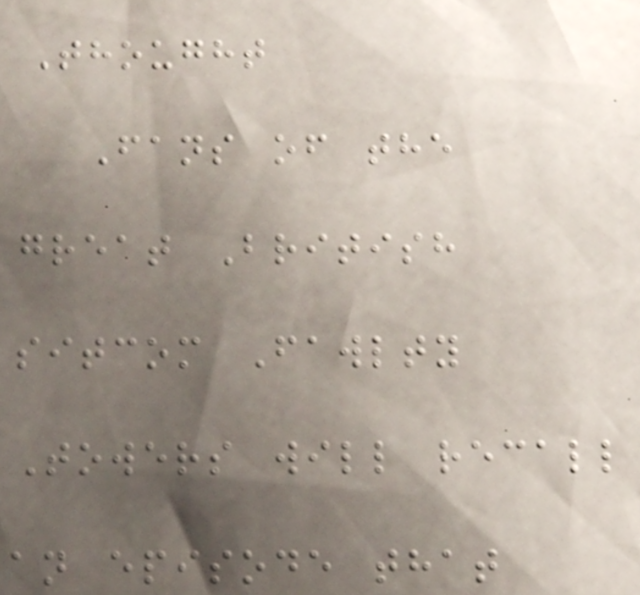Thought
Fans of the
great British
sitcom Fawlty
Towers will recall
an episode that
